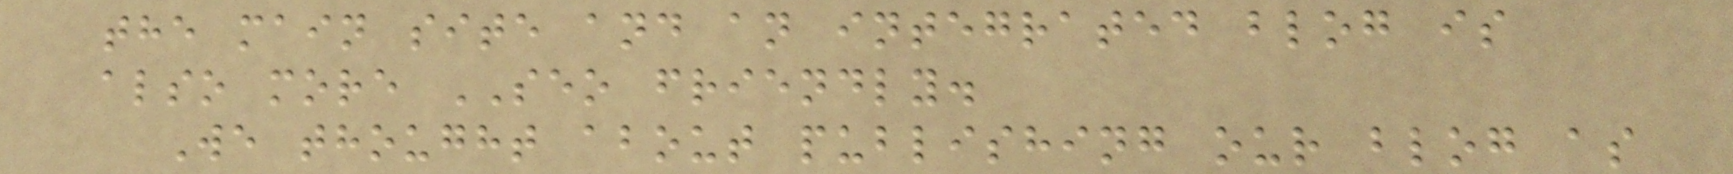the main site and an integrated blog is
also more SEO friendly.
We thought about publishing our blog as
